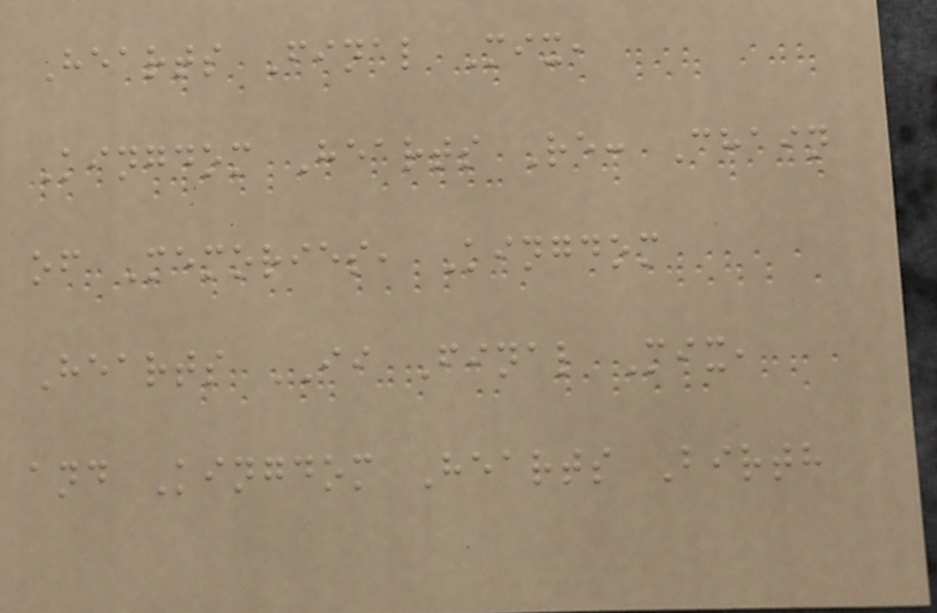Hearts Final Mix,
Kingdom Hearts Re: Chain
of Memories, Kingdom
Hearts II Final Mix,
and Kingdom Hearts Birth
